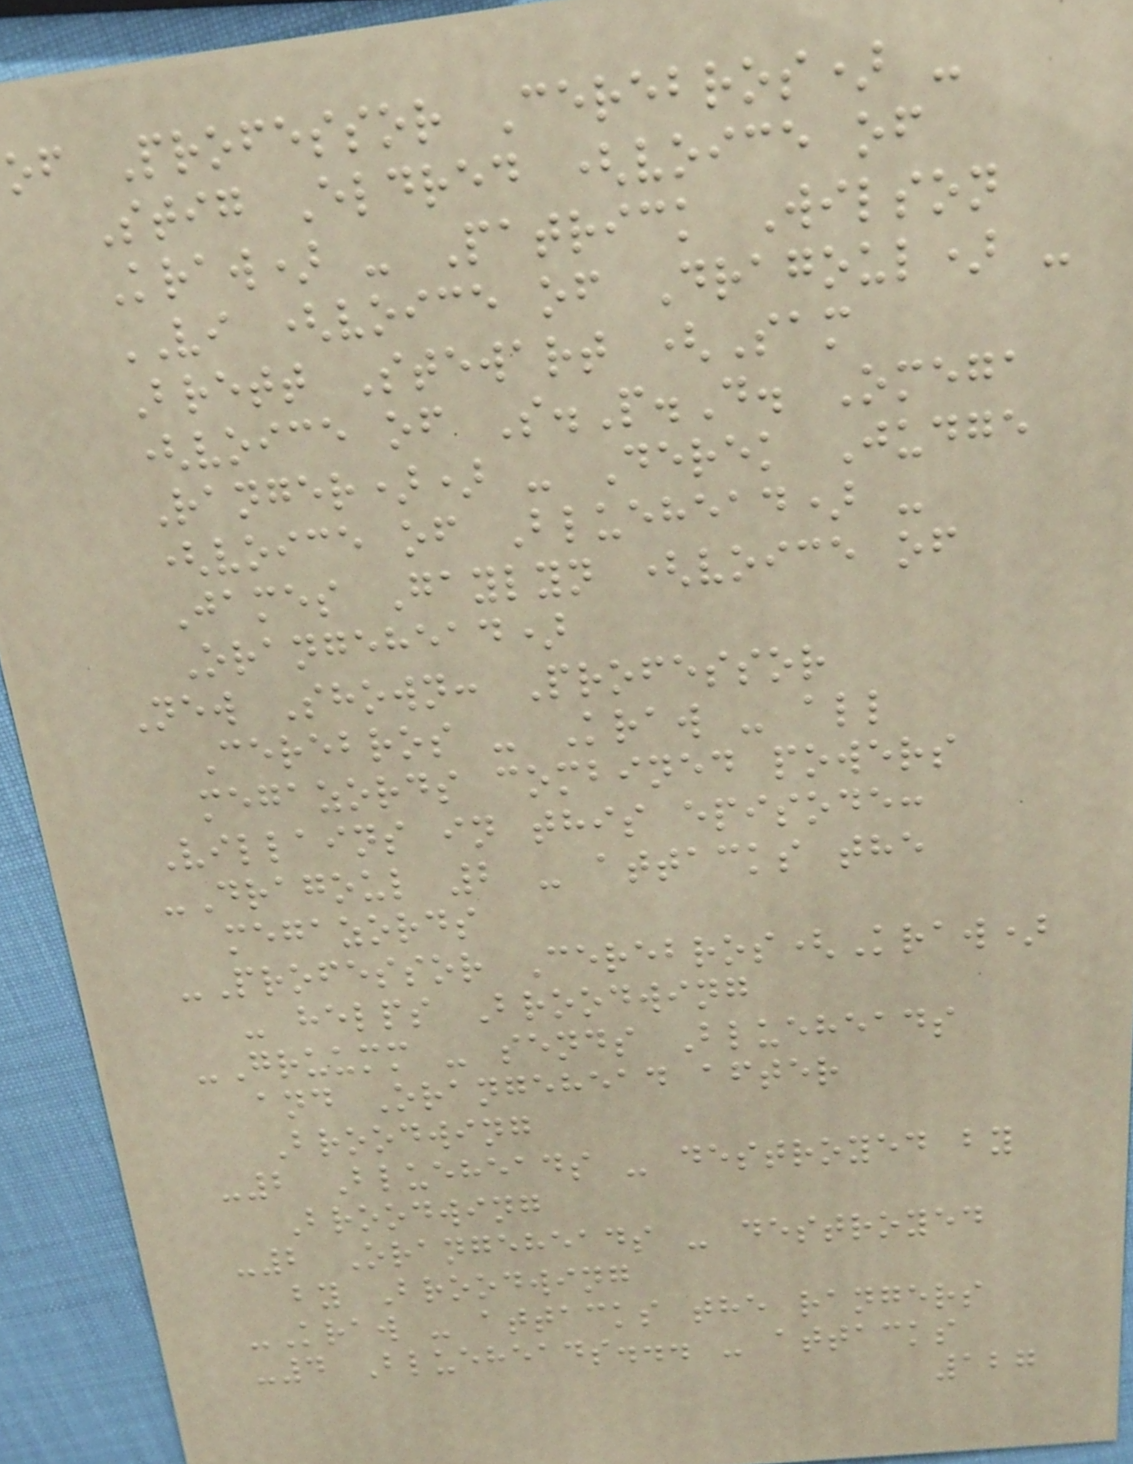of Professor Cerebros) -
Stig Eldred (voice of
Kraw) - Patrick Wilson
VI (voice of Dragoul) -
Brett Stewart (Sam
(voice of S.P.D. Omega
Ranger)) - Derek Judge
(voice of Bluehead) -
James Gaylyn (voice of
Orangehead)
New Shown: Professor
Cerebros - Kraw - all
megazords combined powers
Villains in this episode:
-Dragoul 2 - attacks the
megazords
-Professor Cerebros(Kraw)
- helps Broodwing
-Gruumm - sends Blueheads
and Orangehead after
Broodwing
-2 Blueheads - destroyed by
Broodwing
-2 Orangeheads - destroyed
by Broodwing
-Kraw - attacks the rangers
-4 Blueheads... - attacks
127
